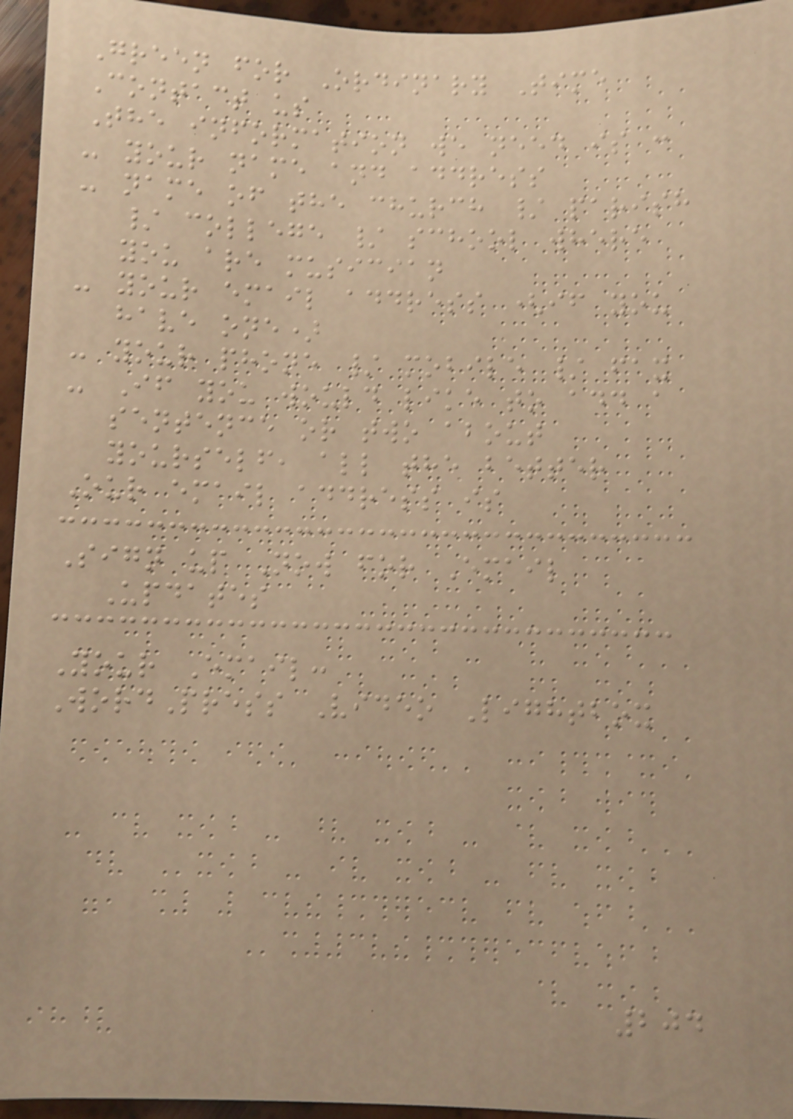Green for Ordinary Time
Contact us
The information we need is :
- your name and address
- name of the church / parish
/ college / school where
you are musician
- your email address (if you
have one)
- your phone / mobile / fax
- If you would like to add a
sentence or two about
yourself, all the better
Our email address is
Sign up Now for Email
Updates
Your Email:
WordPress Video Lightbox
204
